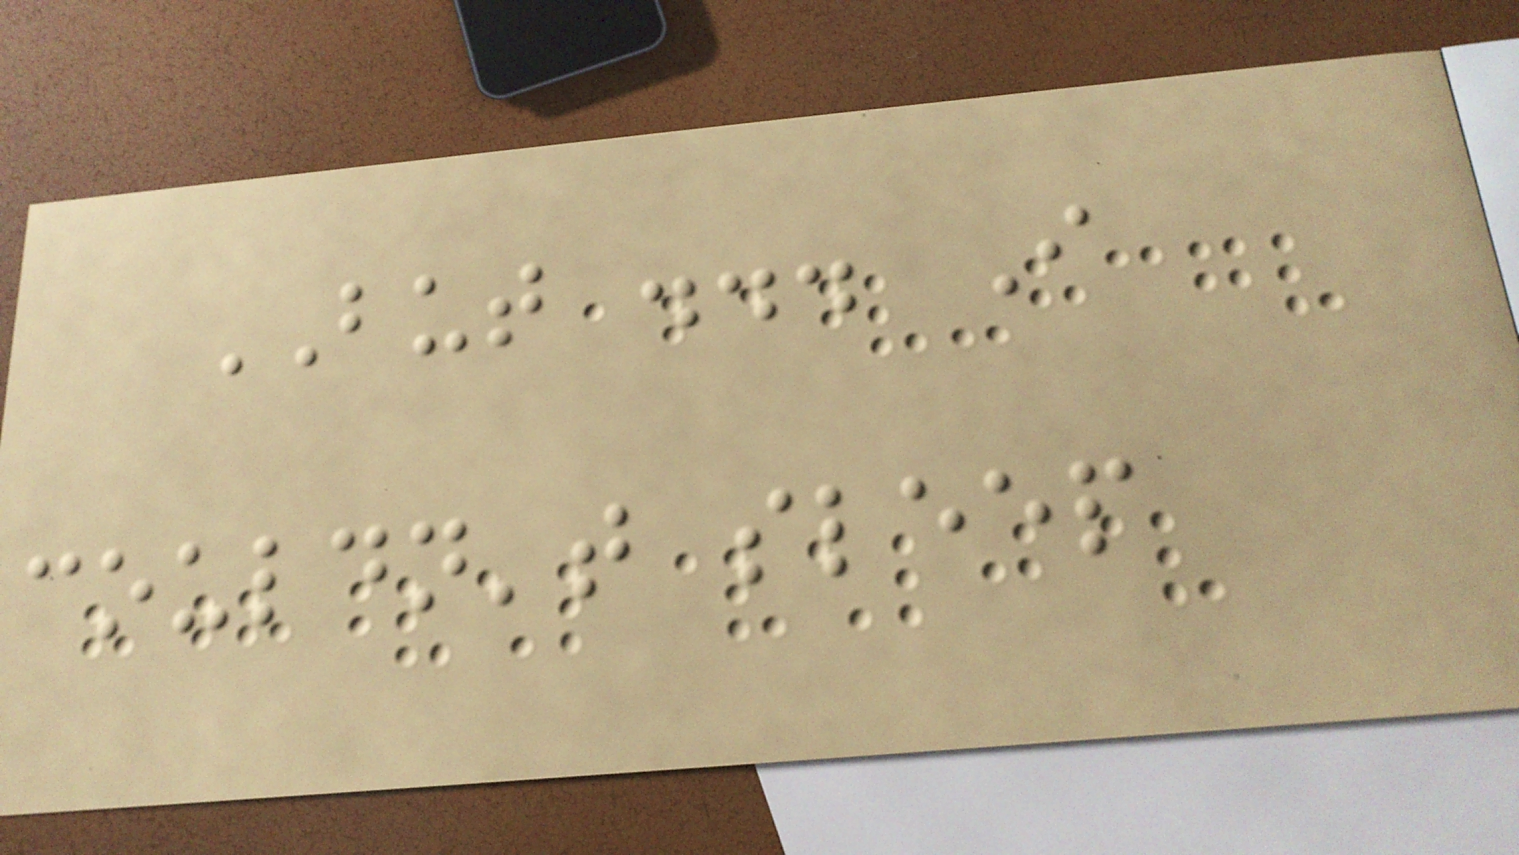BUT ... I
couldn't sleep
